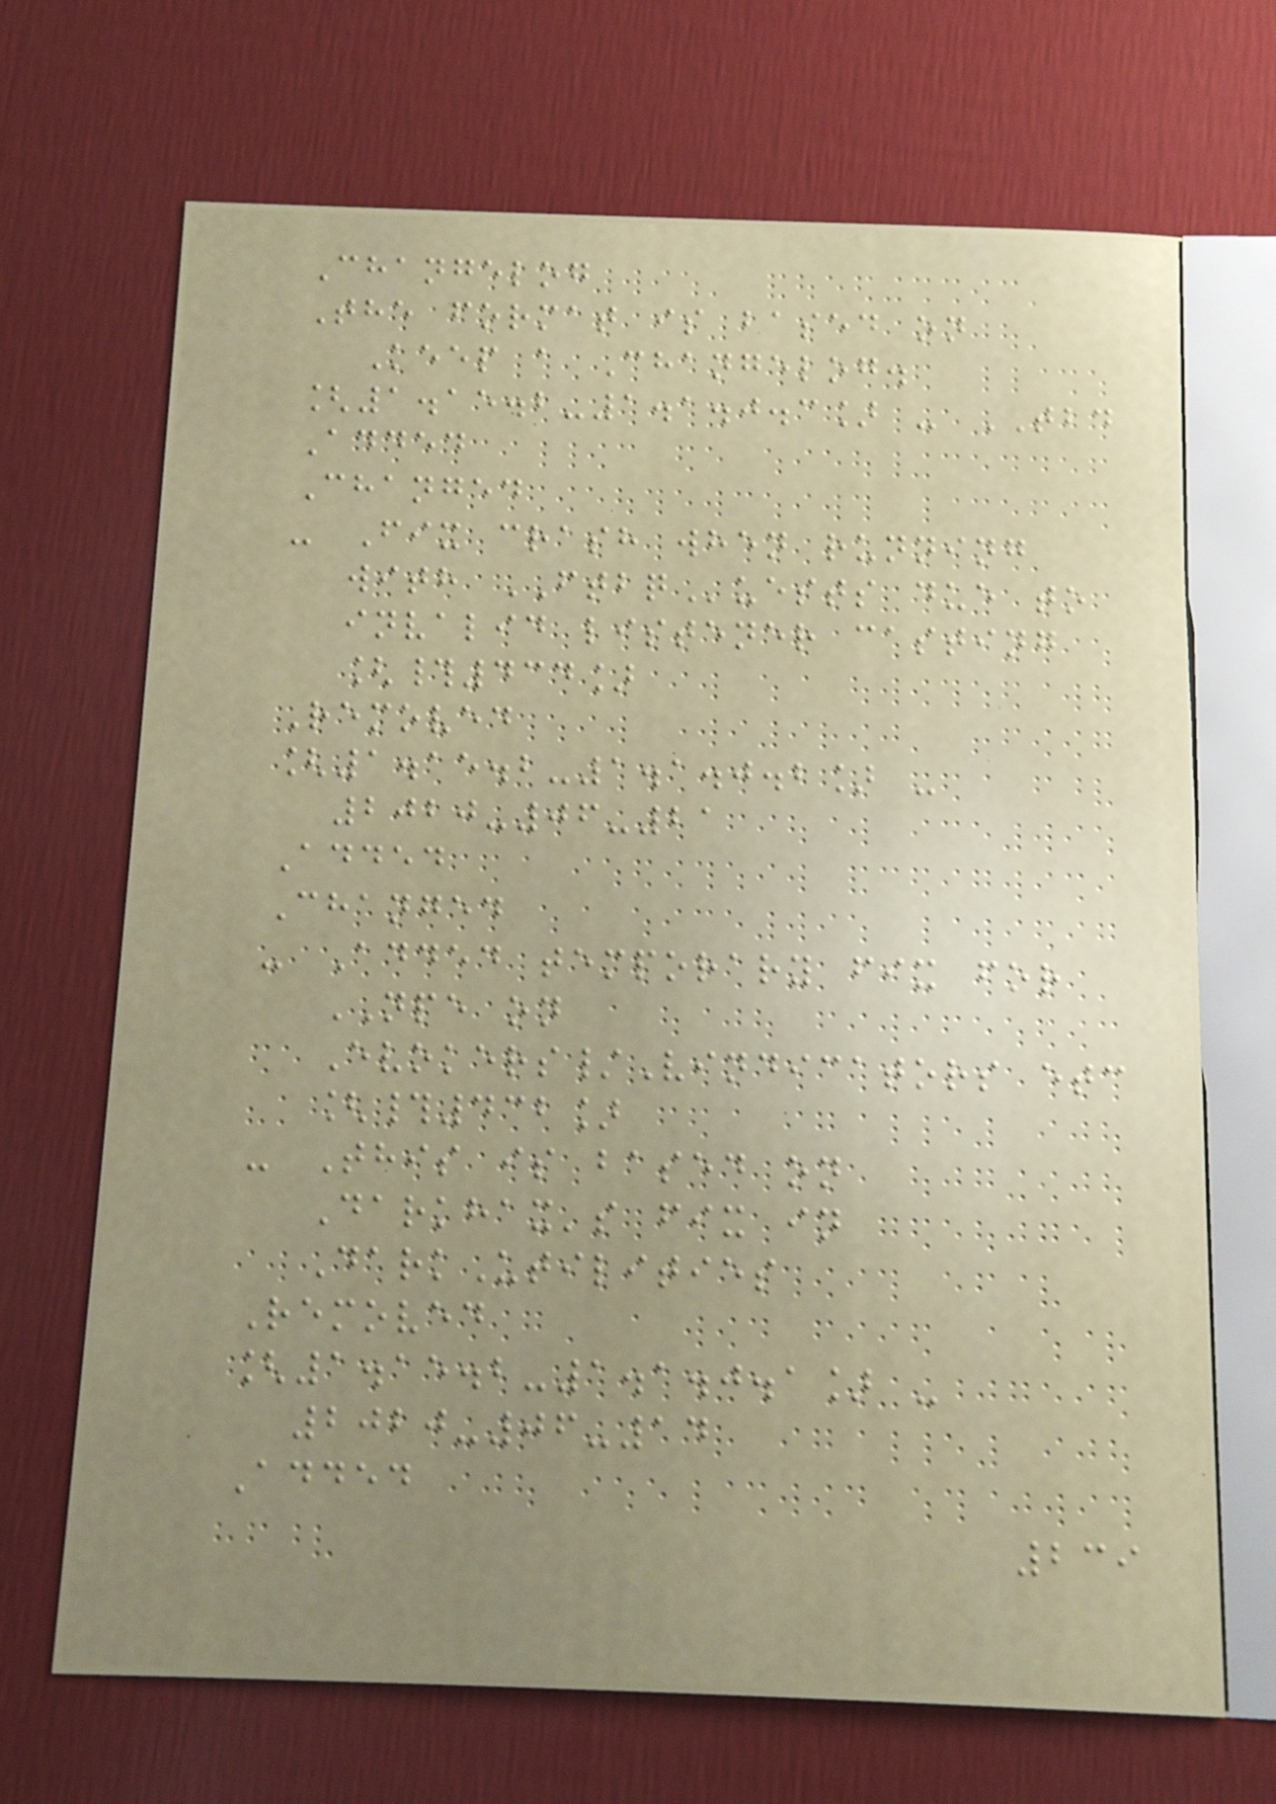Changelog
The format is based on
Keep a Changelog.
[1.15.2-1.1.0.3] - TBD
Added
Changed
- Fix crash when running
with FTBQuests due to
invalid listener casting
[#434]
Removed
[1.15.2-1.1.0.2] -
2020-06-21
Added
Changed
- Added temporary fix for
NPE on
Evokers/Vindicators etc
[#432]
- This is based on
Darkhax's fix in
DarkUtilities
Removed
[1.15.2-1.1.0.1] -
2020-06-14
Added
239
